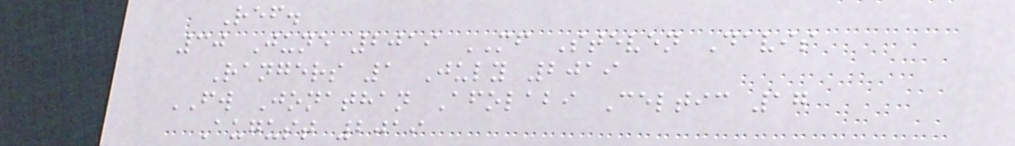Ref.
30 June 2019 MF Steven Davis
Rangers 1 July 2019
FW Jonathan Afolabi Celtic 17
August 2019
